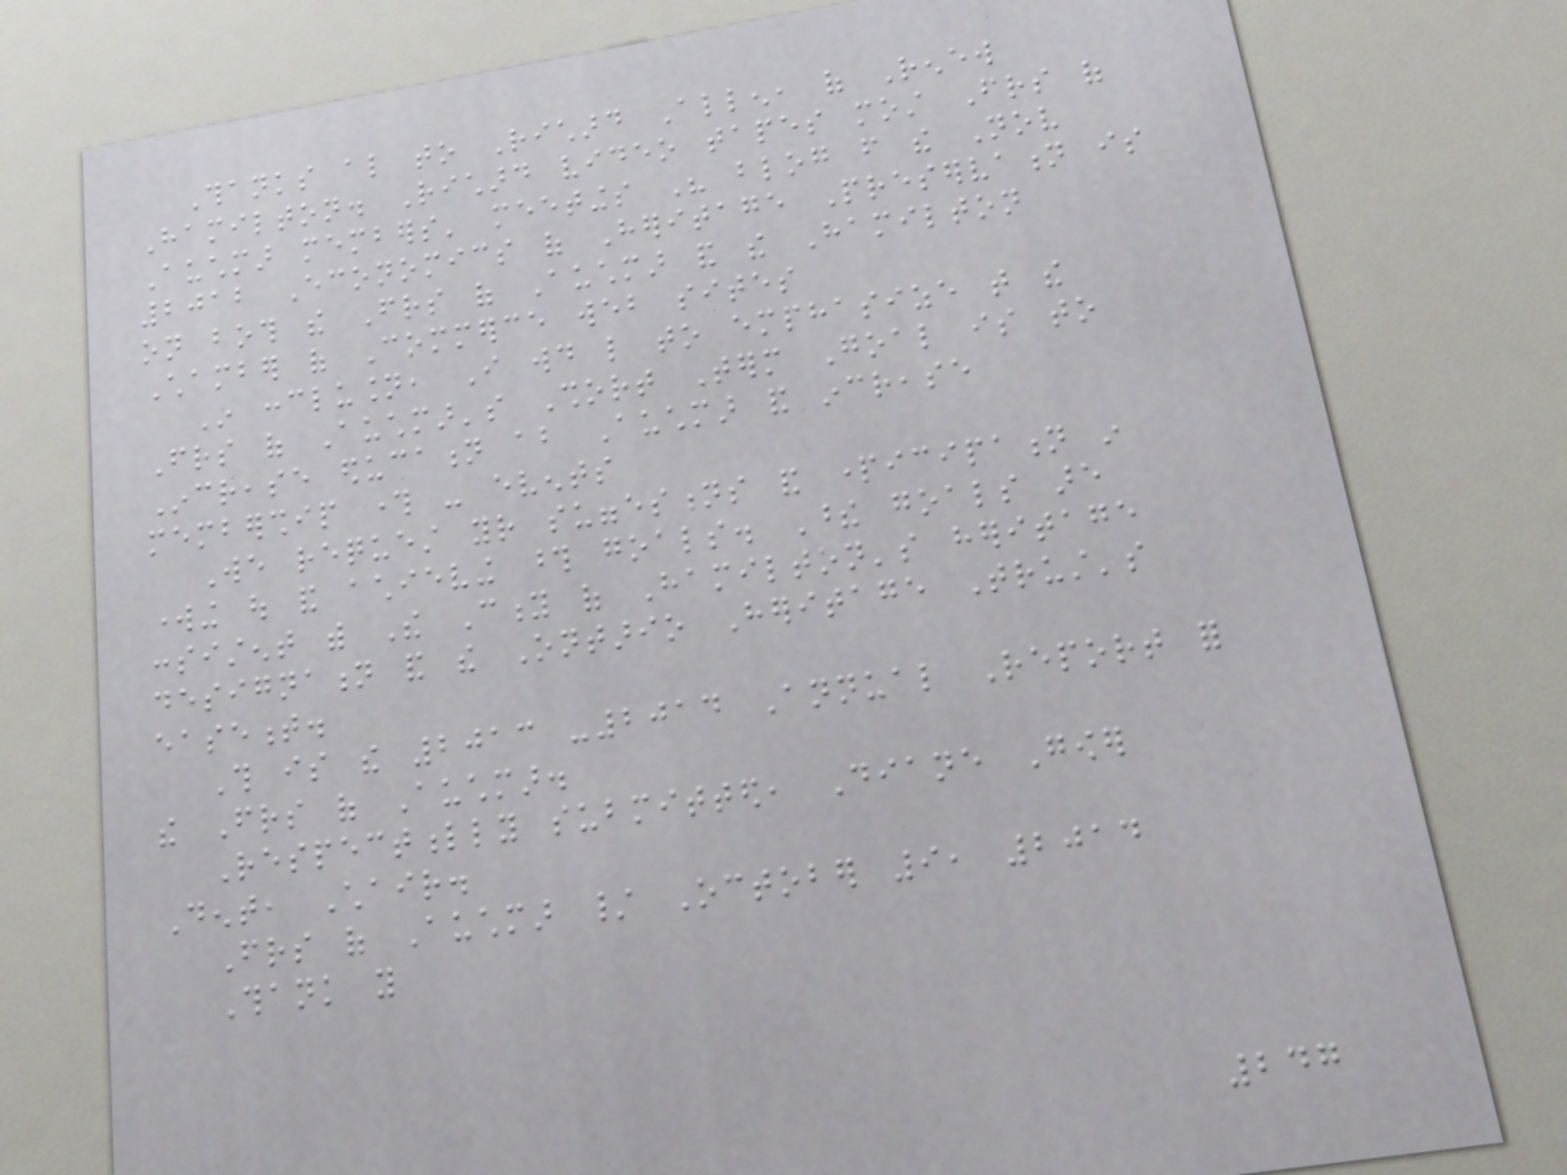Thanks also to Richard Allen, of Renew
Hamilton. Richard video tapes most Friends of
Auchmar members' meetings His blog from the Nov
2012 Economics of Heritage Preservation is
on both the Friends of Auchmar and the Hamilton
Chamber of Commerce web sites
In conclusion, I would like to emphasize that the
Friends of Auchmar's Short Term Goal is to
Increase education about Auchmar and increase
membership through - events
We request your suggestions and participation in
working out and achieving those goals. These goals are
consistent with The City of Hamilton's heritage
designation and the Ontario Heritage Trust's
easement.
This is the 2013 -2014 Annual Report for
the Friends of Auchmar.
Respectfully submitted, Diane Gower
Dent, Chair.
Friends of Auchmar / October 9, 2014
Thank you
247
